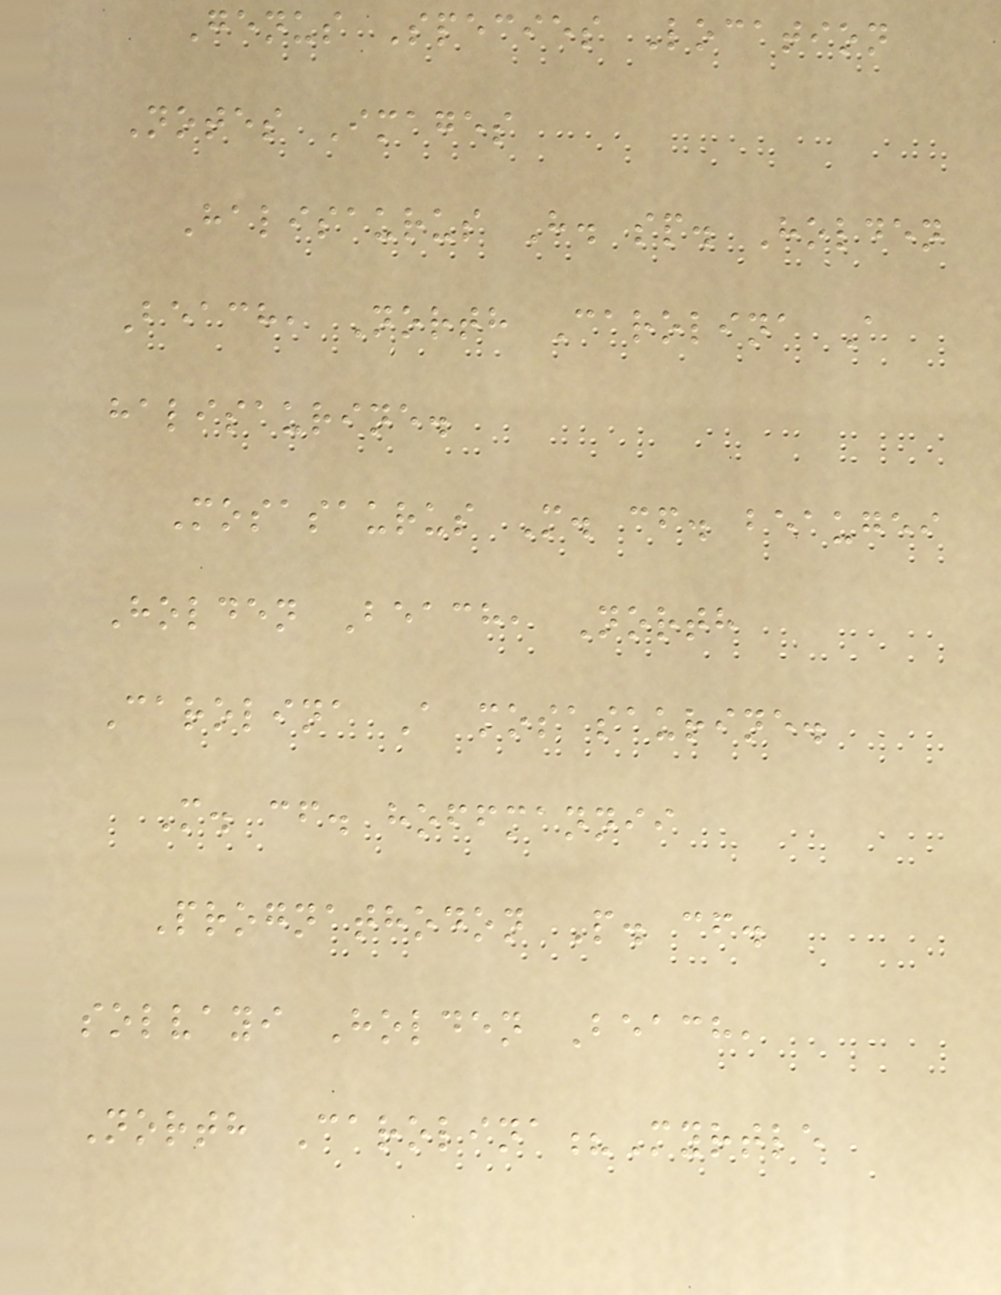Genus Species Location
Notes Images
Halisaurus H. sp. Holden
Beach, North Carolina A
halisaurine.
Mosasaurus M. cf. beaugei
Holden Beach, North
Carolina A mosasaurine.
M. cf. hoffmannii
Prognathodon P. cf.
solvayi Holden Beach,
North Carolina?Myrtle
